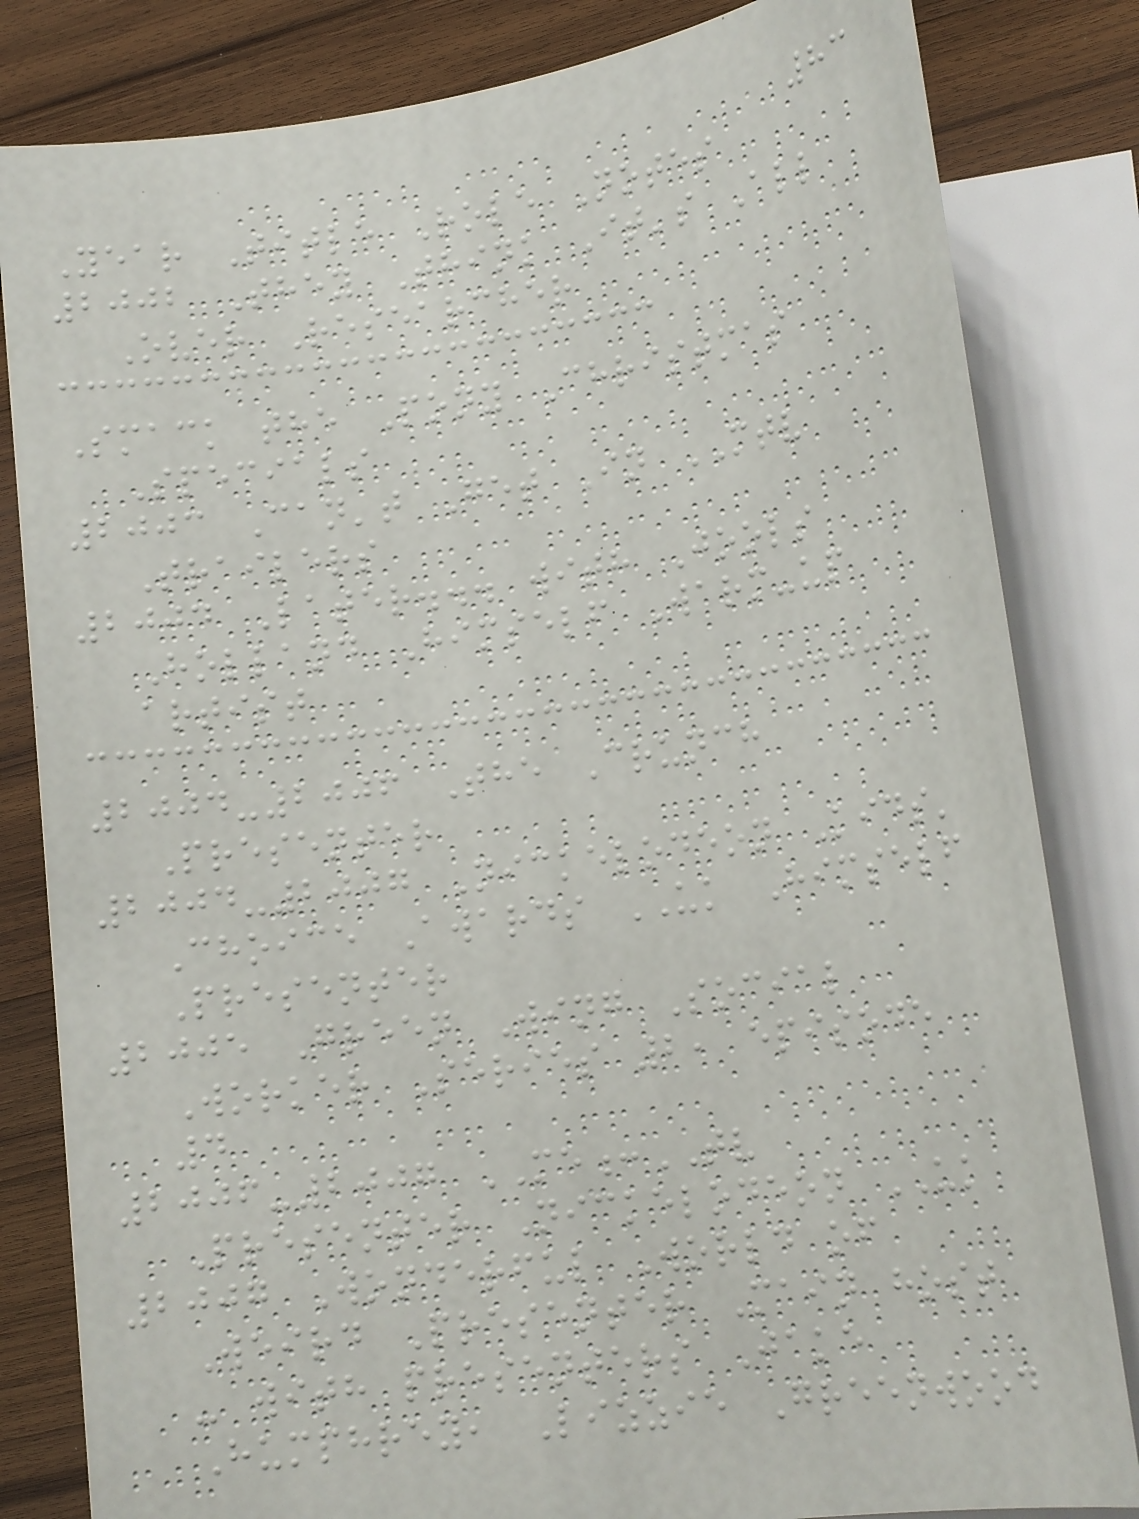83
Year Title Role Notes
2002 They Think It's All
Over Researcher
Smack the Pony Christmas
Specials
2003 Can't Get In MTV
Trailers
2004 Later... with Jools
Holland Himself Warm-up
artist
2004-2006 The Crunch
Presenter
2004-2007 Nickelodeon Kids'
Choice Awards UK Himself
Presenter
2005 Green Wing Social
Worker Series 2, episode
4
2006-2007 ME:TV
Presenter Nickelodeon UK
2007 Wonderful World of
Weird Presenter Main host
- with presenters Jake
Humphrey, Lizzie Greenwood
